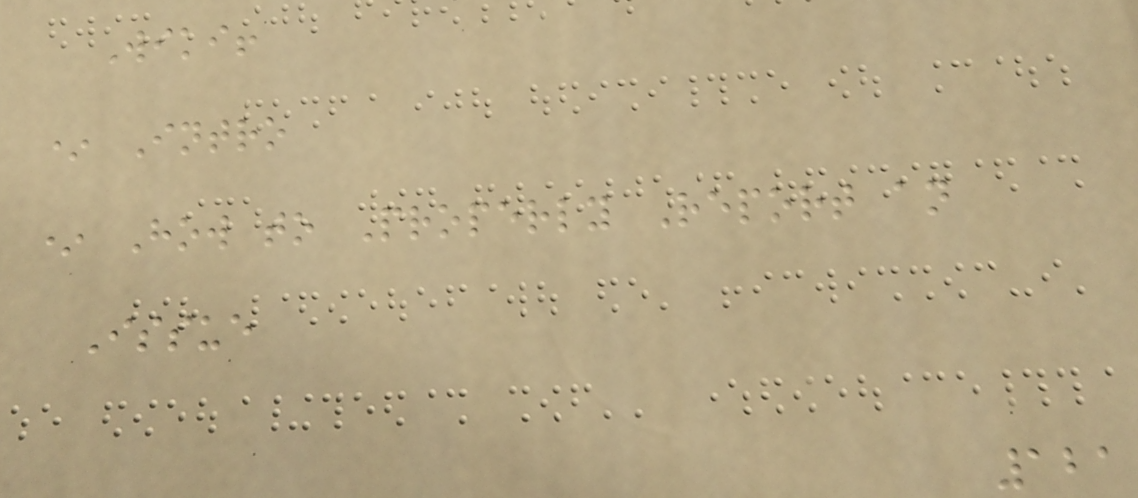Wiki!
* Intro
* How to Properly Report an
Issue
121
